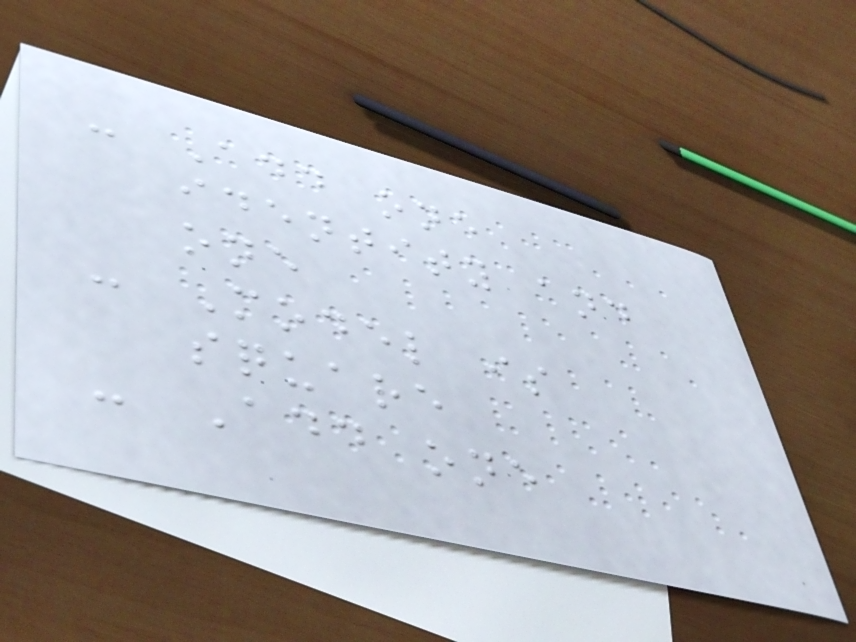- Add one
identity and
one
- Model is
square
- Add one
